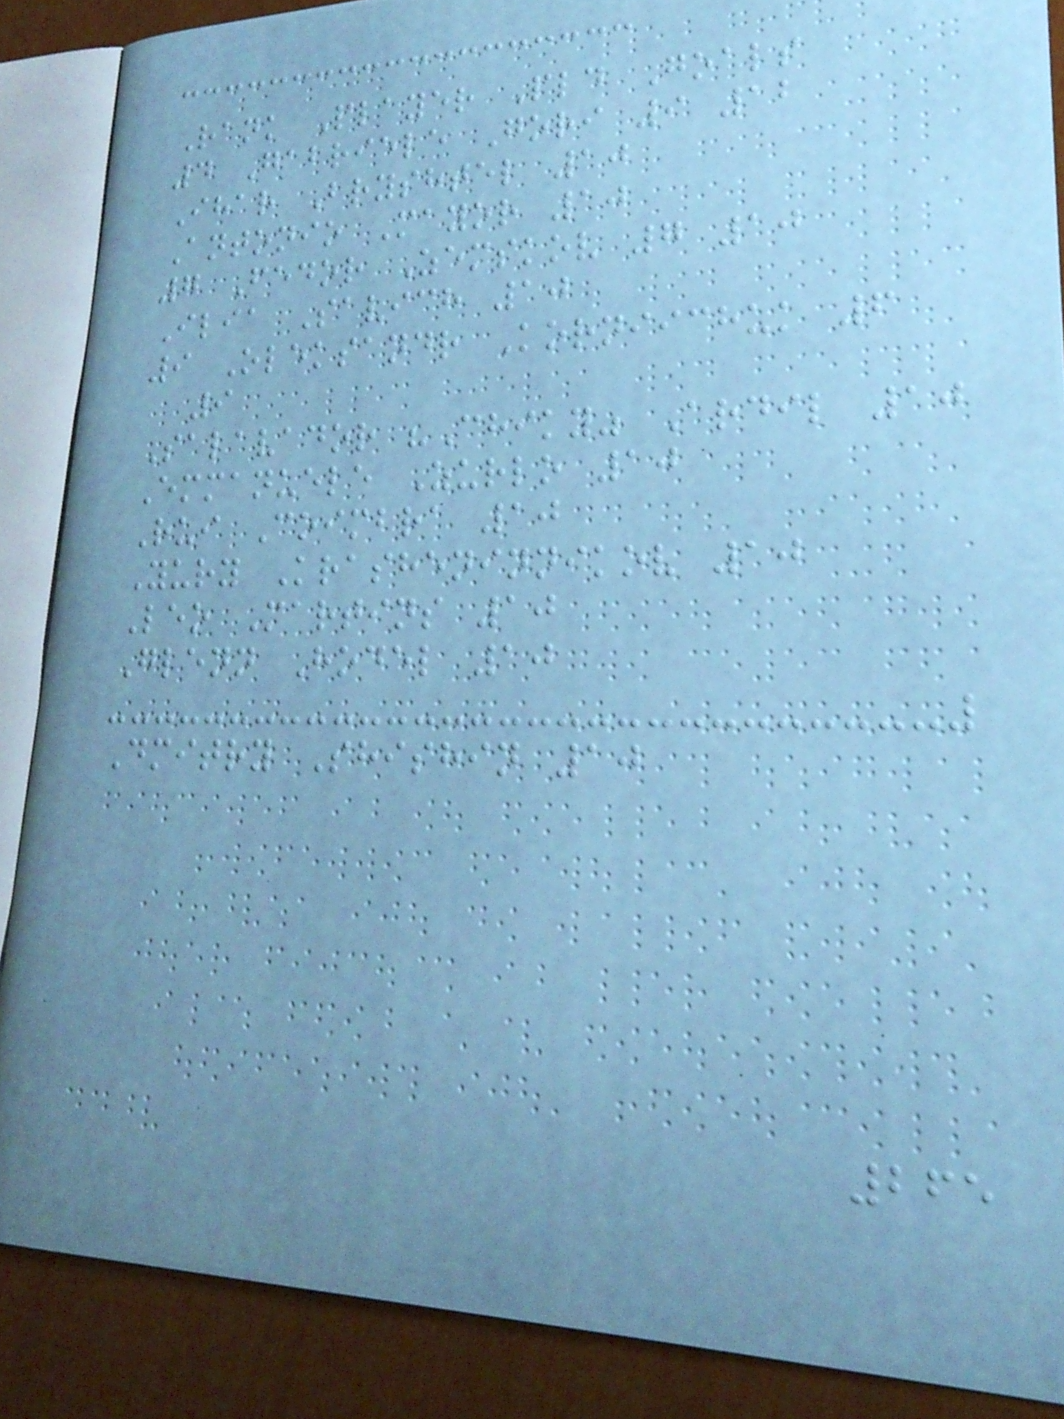Rank Player Pld Goals
4 Gabriele Gori 9 12
Ihar Bryshtel 10
Antonio Mayor 10
7 Fedor Zemskov 7 10
Ilia Savich 10
9 Oleksandr Korniichuk 6
9
Salavador "Chiky" Ardil 10
Emmanuele Zurlo 10
Rui Coimbra 10
Yury Krasheninnikov 10
Leo Martins 10
Glenn Hodel 10
Dmitry Shishin 10
265
